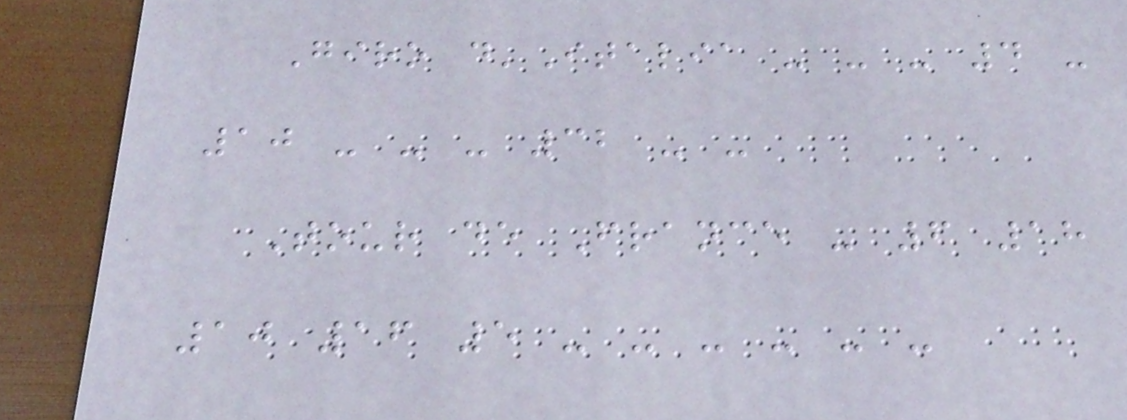Giro d'Italia - - - 4 -
10 - - - 32 - -
Tour de France - 6 18
10 16 5 - - - - - -
